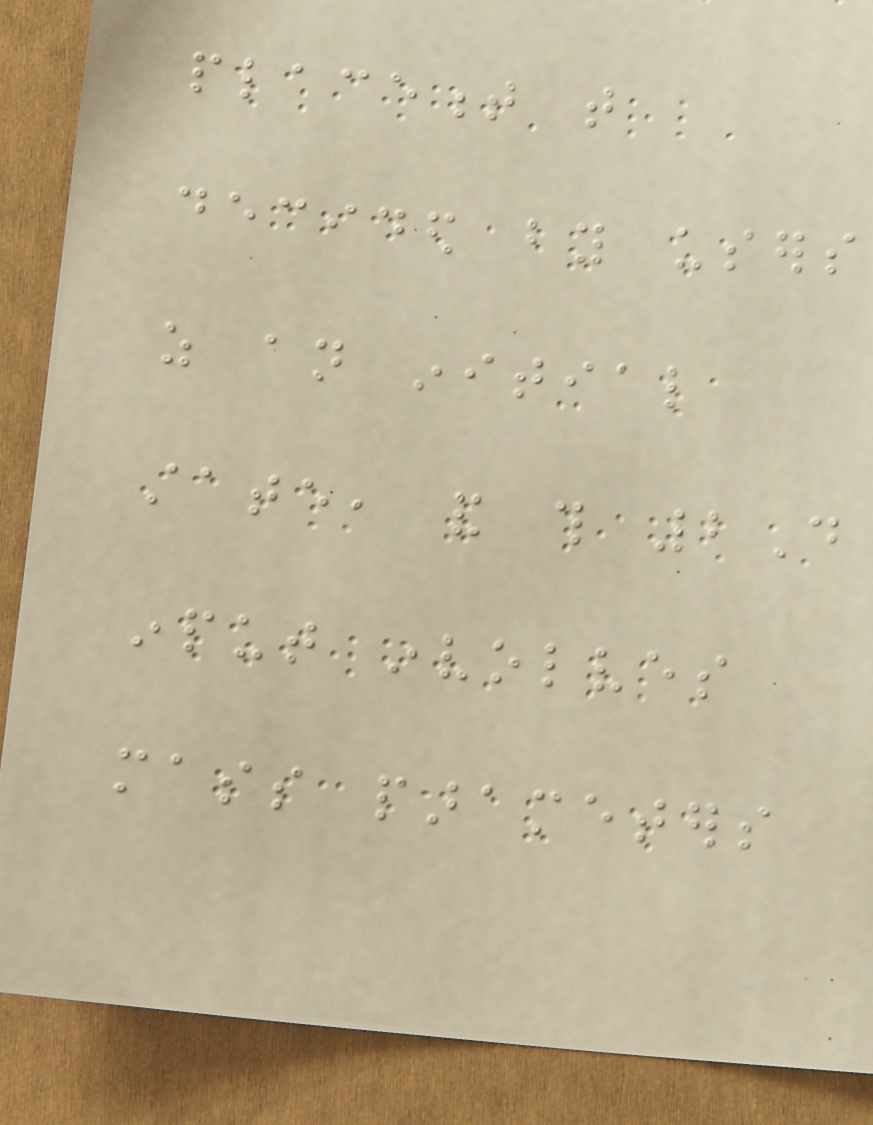placement that
decided by users
as an initial
state, and this 2D
input involves
mass parameters
